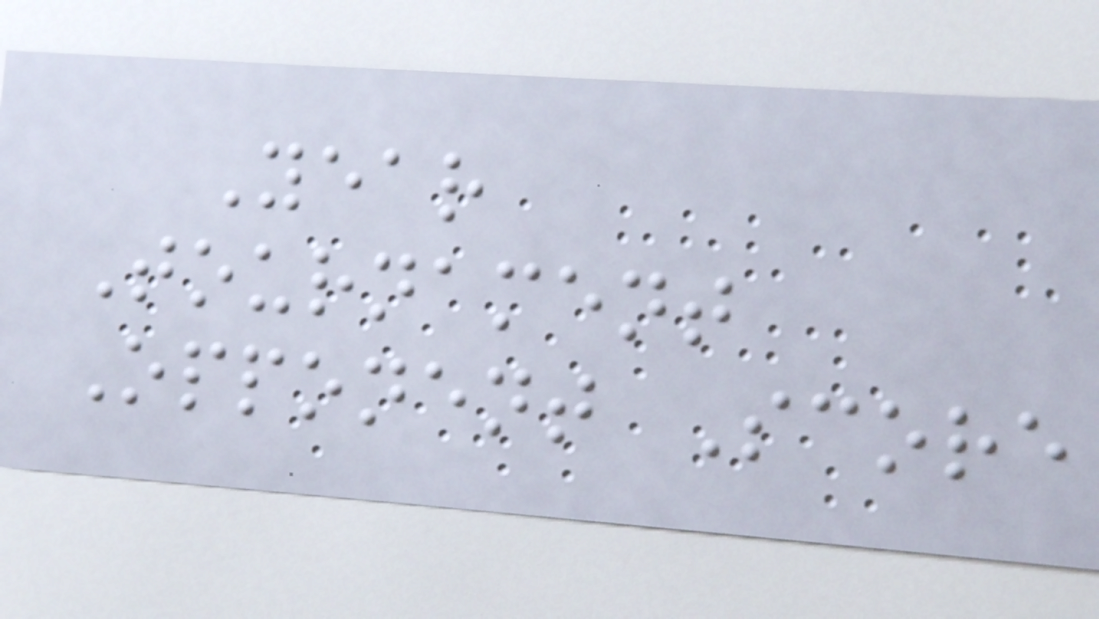Year
Tournament
Opponent Score
